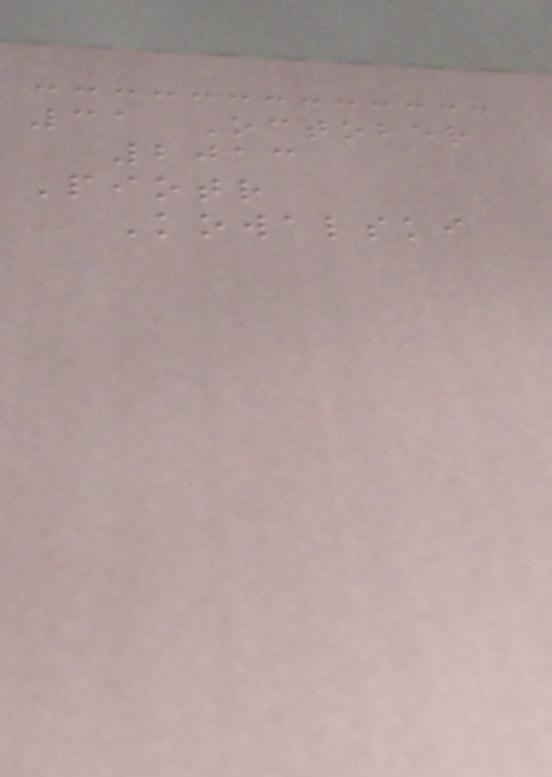31 October
2013
Piotr
Kowalski
